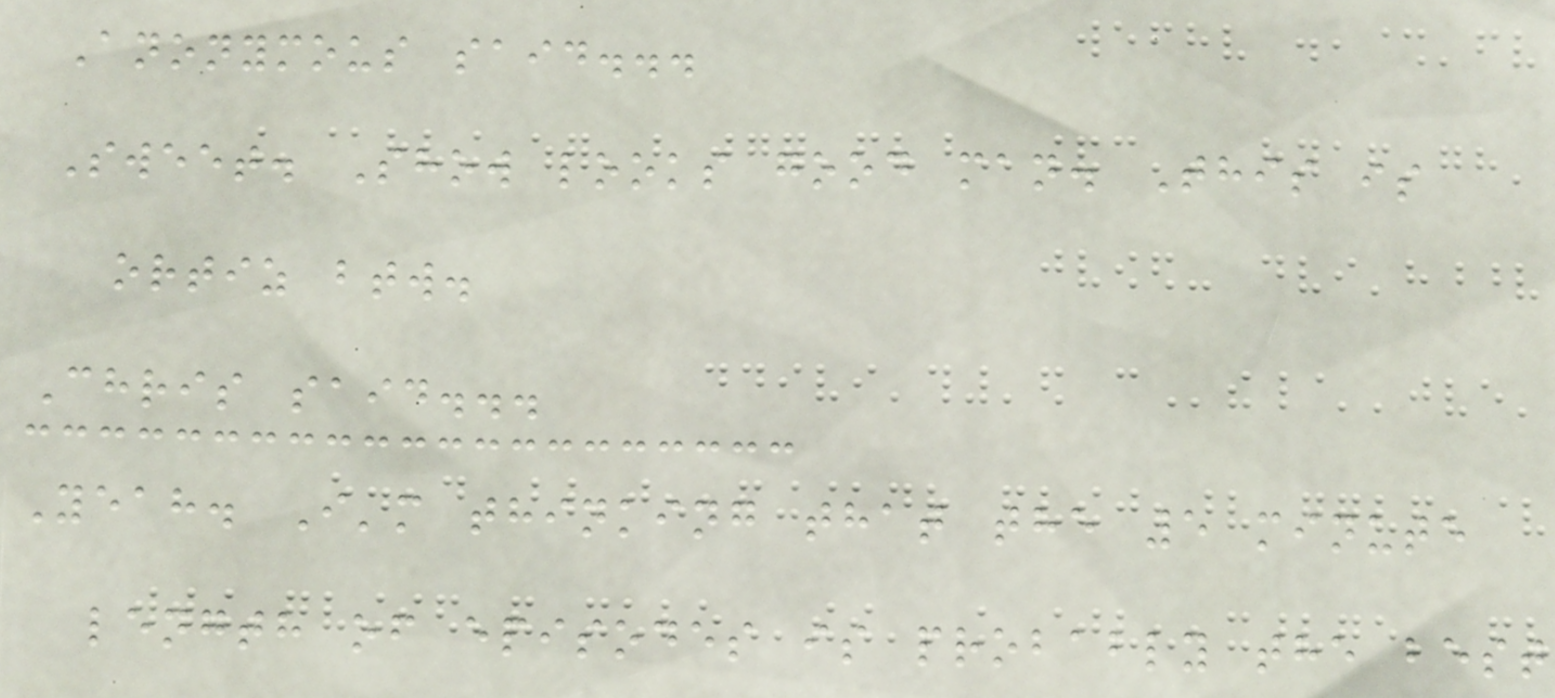Anonymous said...
Sweet. Show looks good man. This is
ortiz btw.
Chris said...
Yeah. I'm thinking that the 5 minute
length of episodes is probably the best
